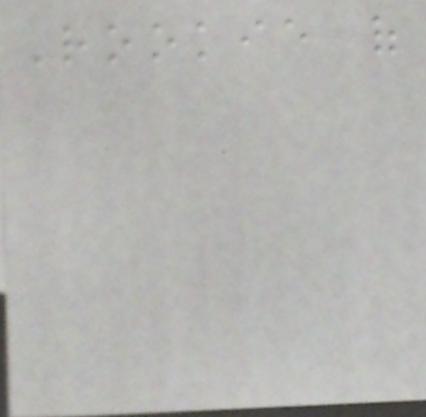Rookie of
